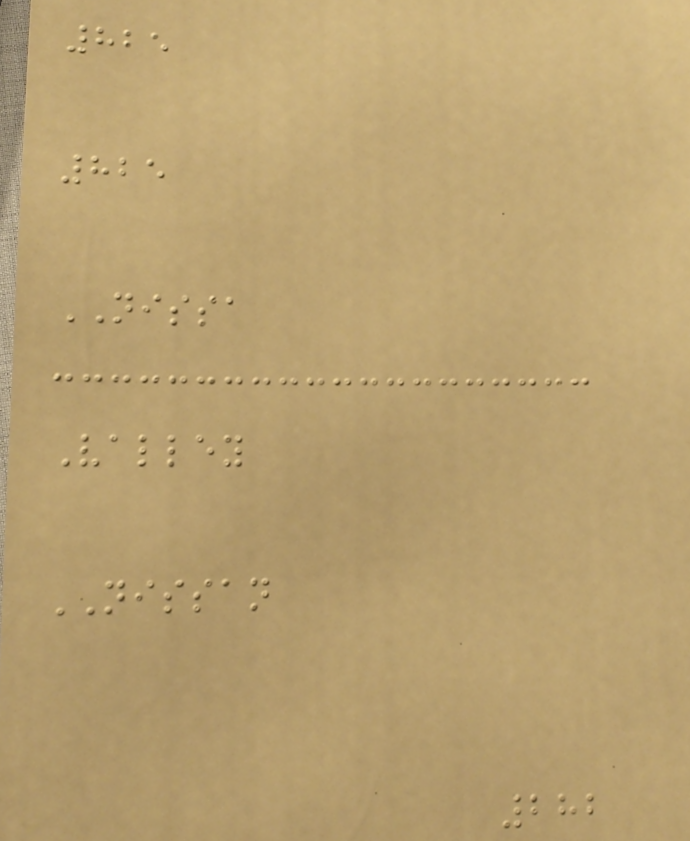825
825
NISSA
Valley
NISSAN
282
